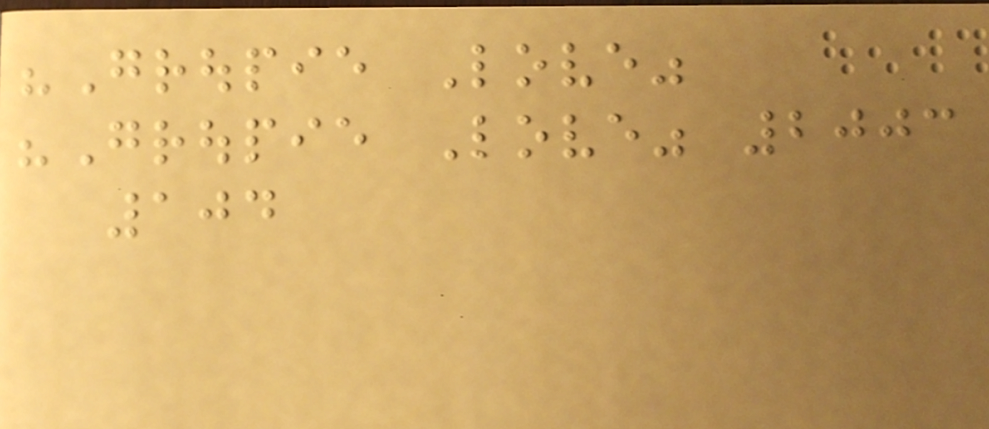"Groupie Love"
"Groupie Love" 2003
104
